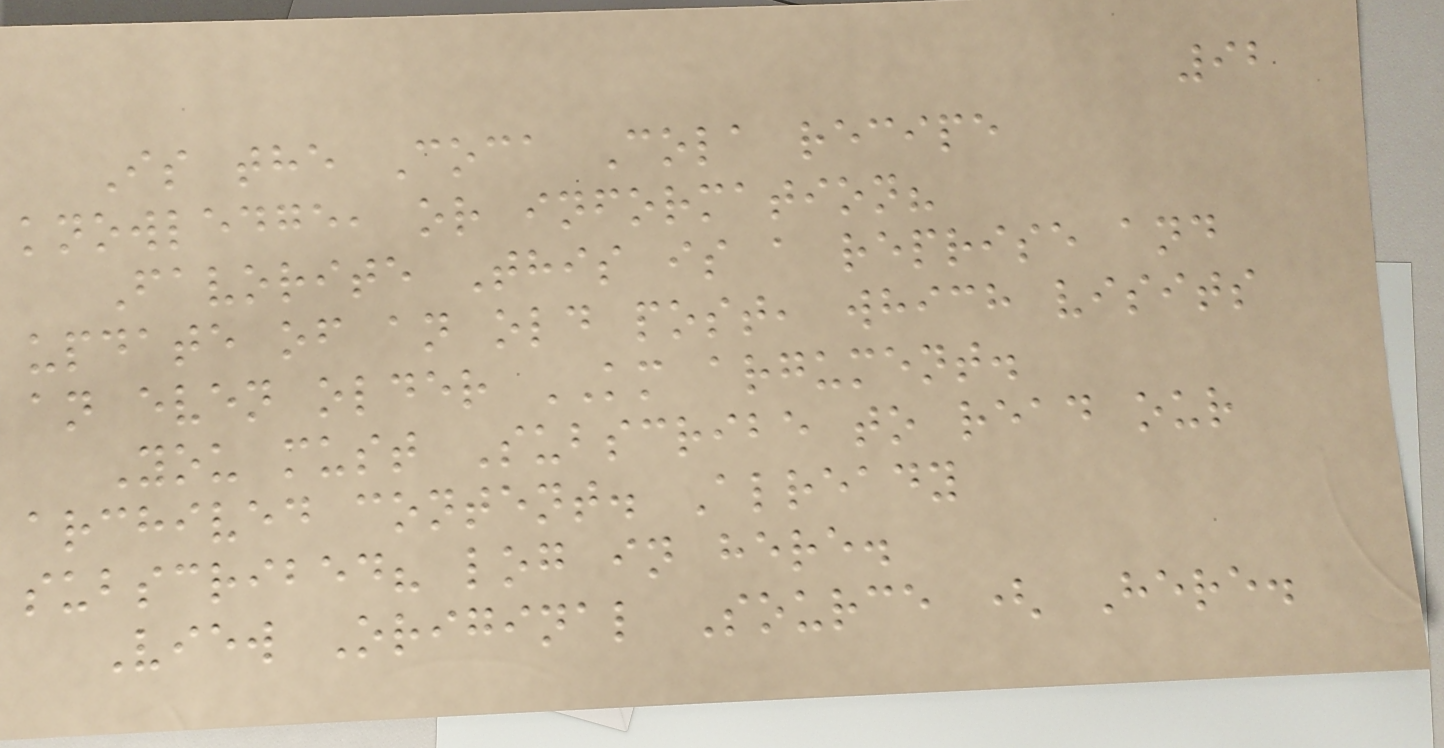92
Is the Coca Cola recipe
knowledge, or information?
Favorite This is a reprise and
update of an old post, which visits
an even older KM argument.
You must Subscribe to read our
archived content. Already
subscribed? log in here.
View Original Source ( Here.
